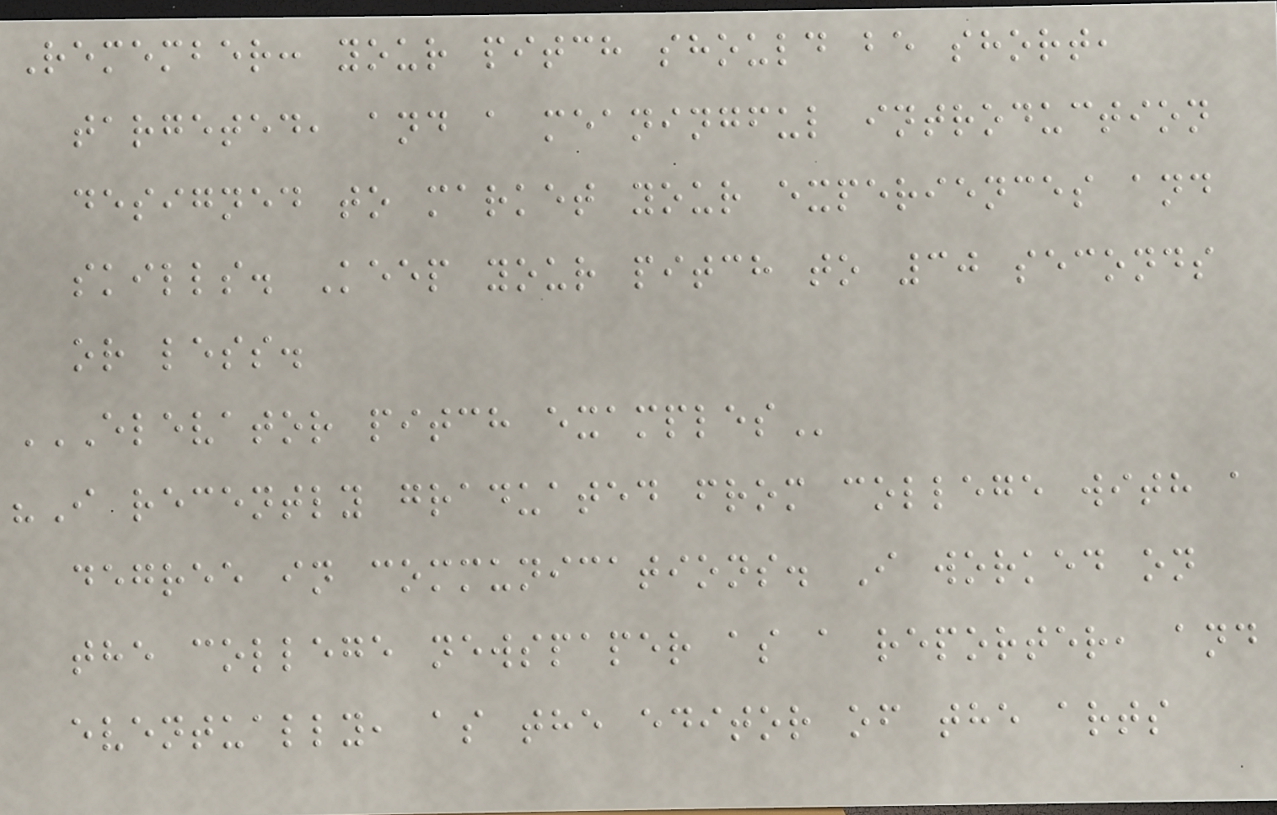Remember: your pitch should be short,
targeted, and a meaningful introduction
designed to market your experiences and
skills. Keep your pitch to 30 seconds
or less.
ELEVATOR PITCH EXAMPLES
"I recently graduated from college with a
degree in communications. I worked on
the college newspaper as a reporter, and
eventually, as the editor of the arts
